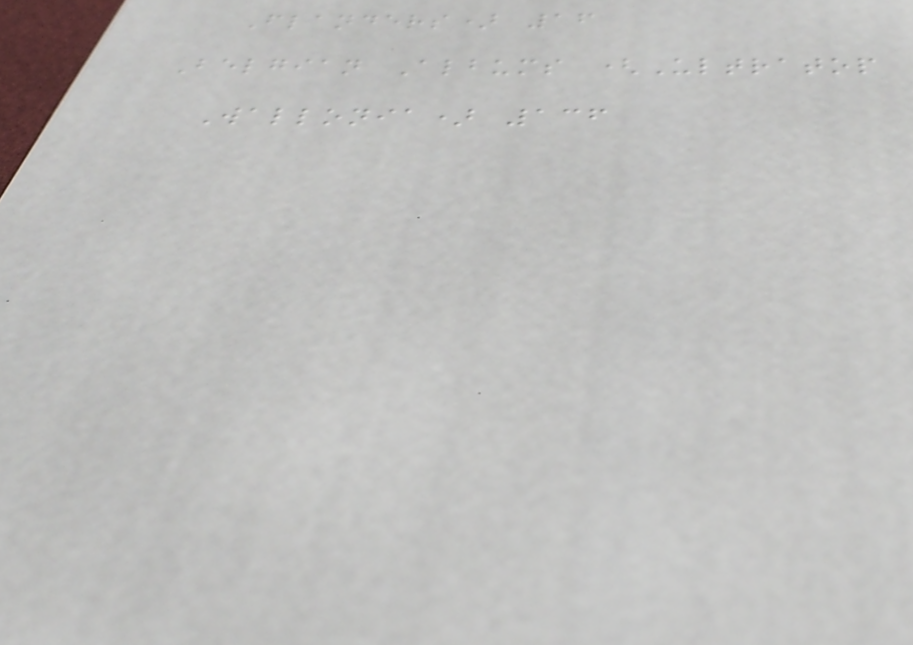Flanders) 16
Belgian Albums (Ultratop
Wallonia) 136
